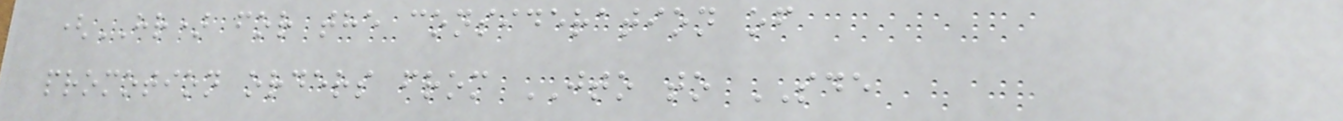(HR) for the consideration of
promotion orders from JTO to SDE
